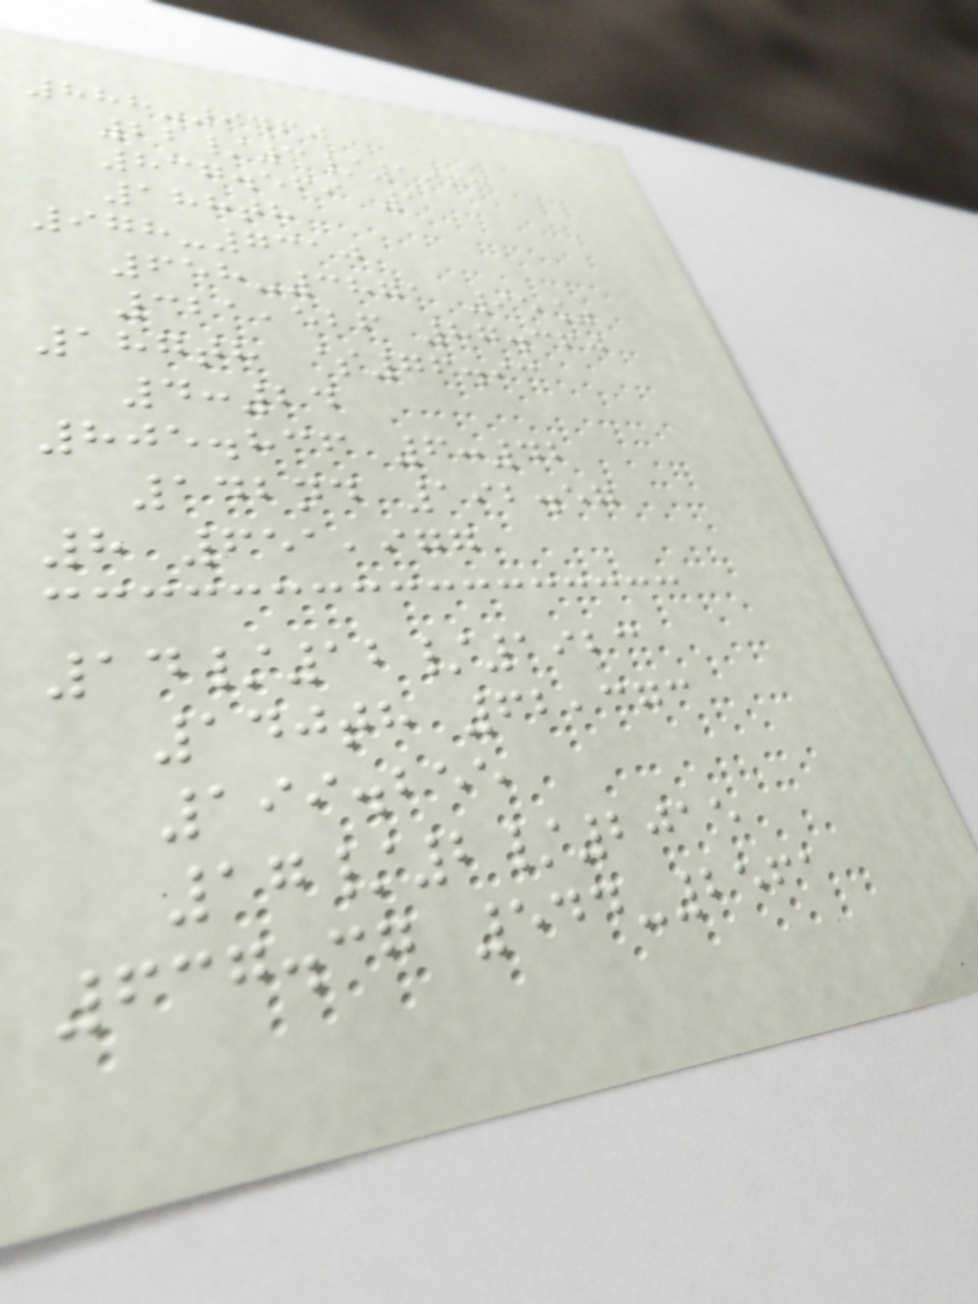888-9460
22/3/1973
837.569 1
188th
978-7310
658-3871 95%
321,526 87.360
187th $76.93
4:24
805.836 6:42
142nd 192.57
8 651,977
14/12/1923
140th 62,373
199.255
17/2/2015
637.37 544-2561
